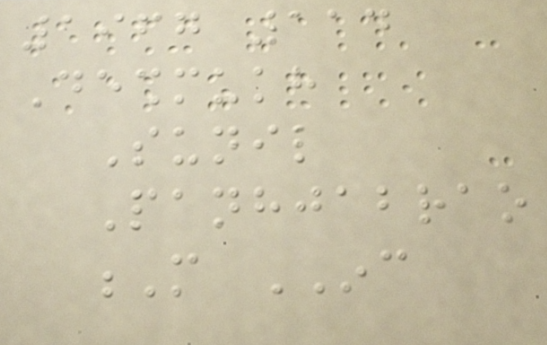1967 114
Deshmukh
Sunil
Panhjabrao
M INC
